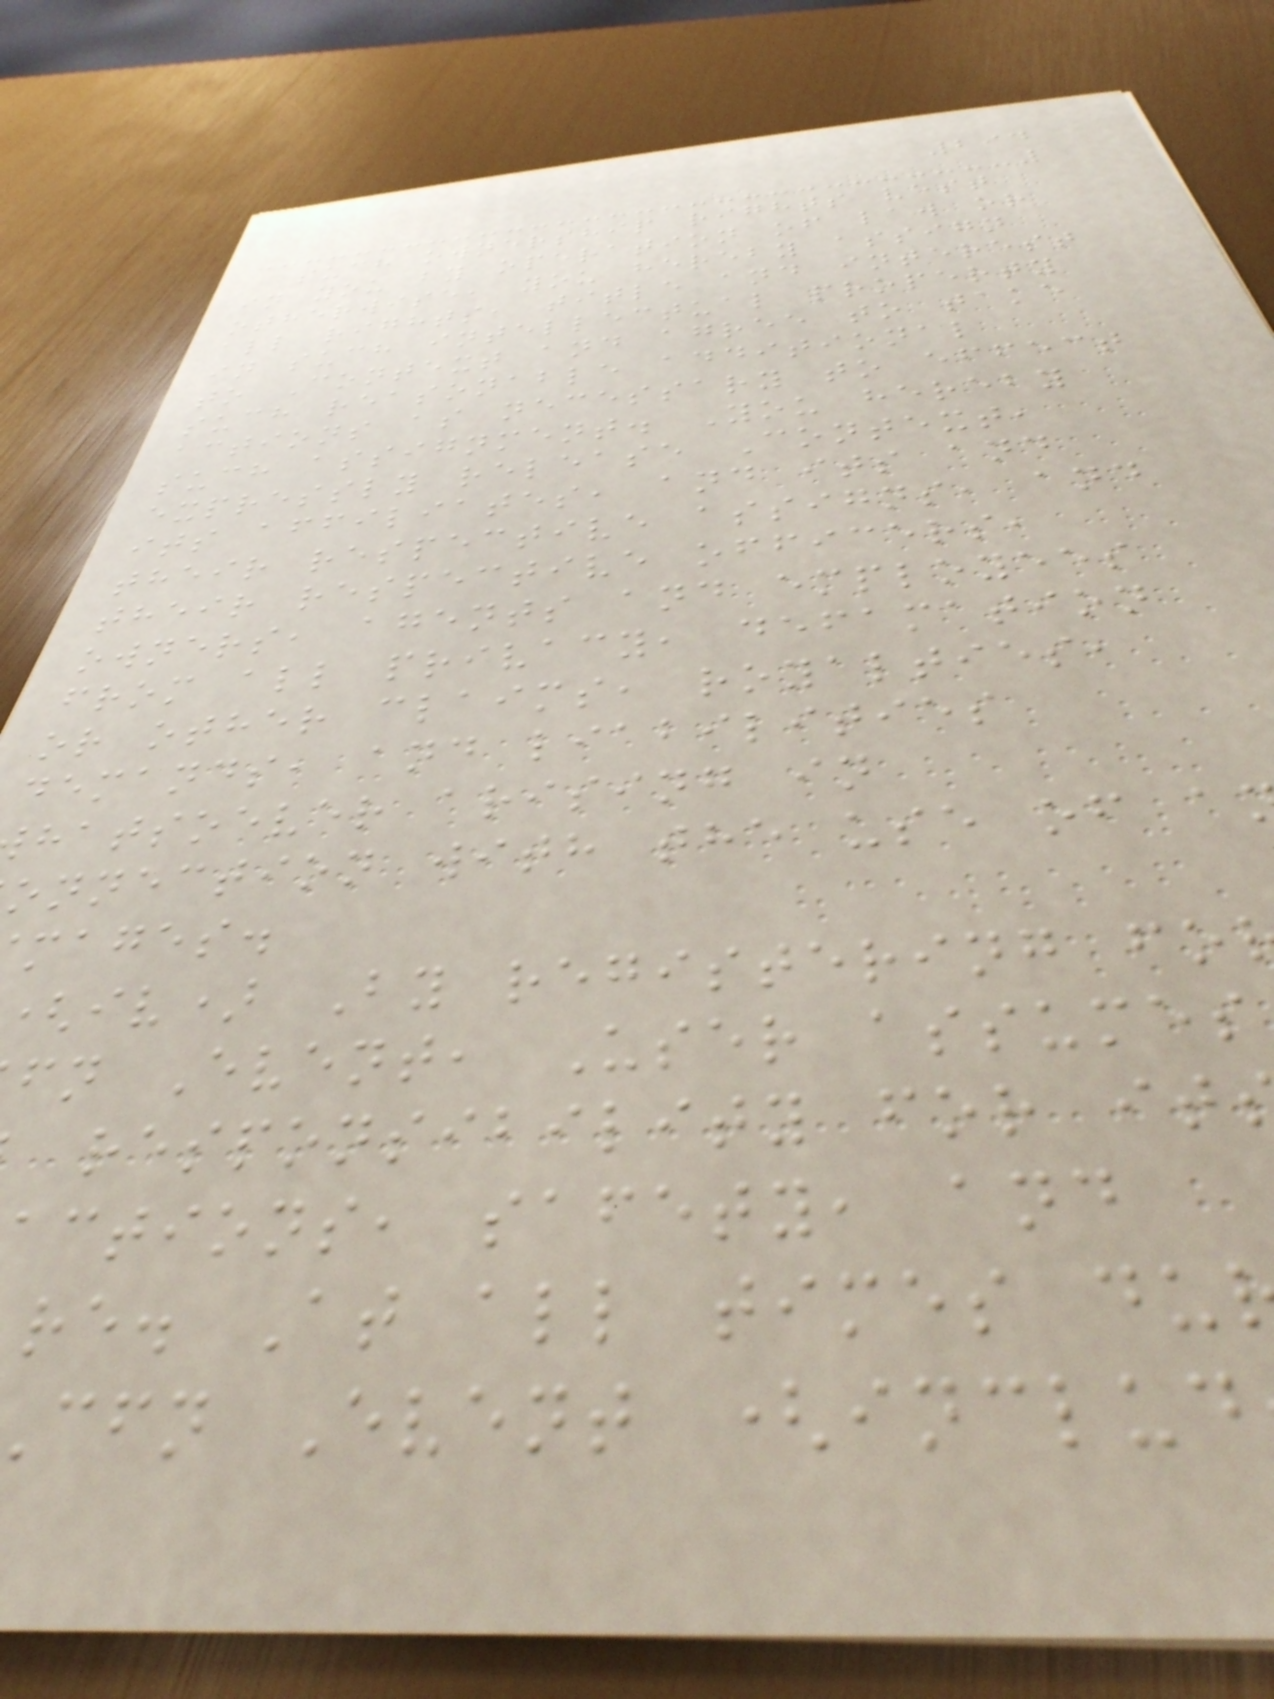294
such ownership rights vest
in you by operation of law or
otherwise, you hereby assign
all rights, title and interest
in such intellectual property
to Context and agree to take
such reasonable additional
actions as necessary to effect
such assignment. You hereby
expressly release Context,
its affiliates, and its and
their respective assigns, and
their respective officers,
owners, agents and employees
from all privacy, defamation
or other claims, royalties,
demands, and liabilities
hatsoever arising in
onnection with the use of a
mages.
iv) By registering fo
fn Event, User assumes
responsibility for it
ctions, safety, and
re. At all times du
cfn Event (includ
